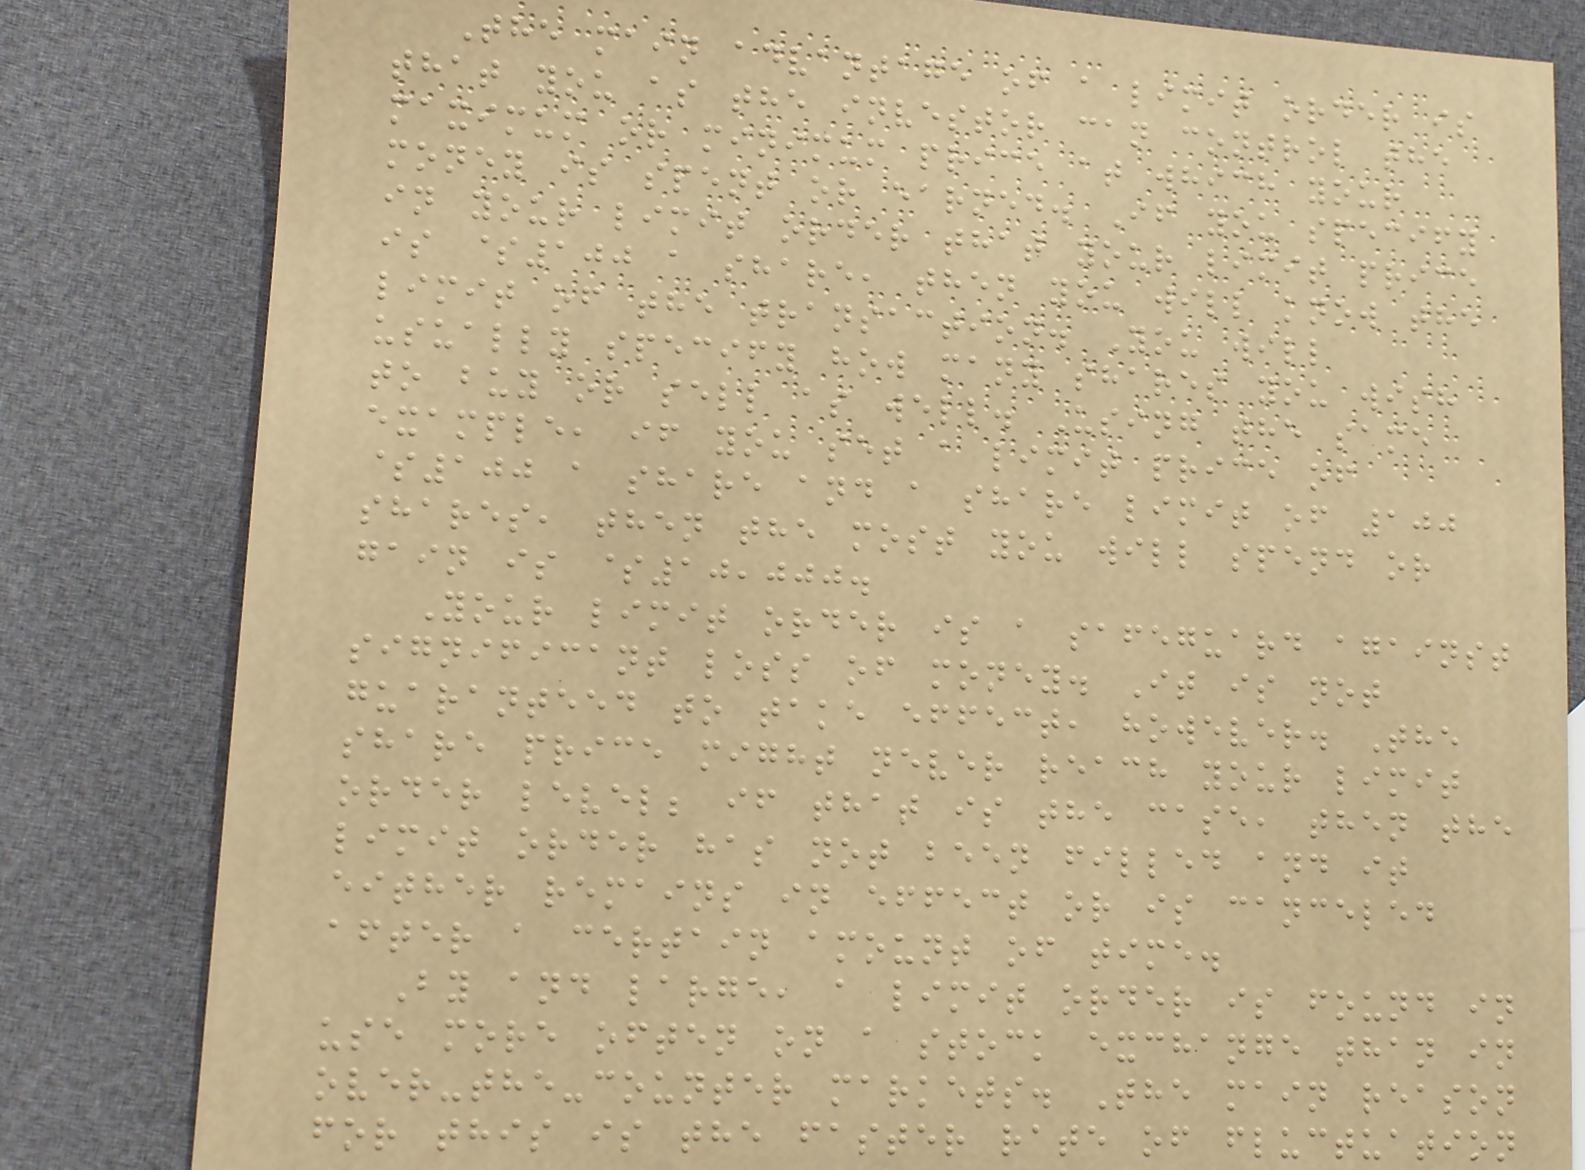The main advantage of a limit order is
that you as the investor can control the
maximum or minimum price at which your
money is spent or earned. If you specify
in your limit order that your limit price
is $100 a share, then you will know the
limit of the transaction. You will
usually specify how many shares you wish
to buy or sell as well. Using the same
example, if you set a limit price of
$100 a share and a share limit of 100
shares, then the most you will spend or
gain is $10,000.
Your limit order is a safeguard against
significant loss of money. It is not
guaranteed to take effect, however. The
share price might never reach your limit
order level; if that is the case, then the
limit order has not been filled and it
either remains in effect or is canceled
after a certain amount of time.
By and large, a limit order is found in
use more often on a stock exchange than in
over-the-counter markets. The main reason
for this is the faster rate of fluctuation
